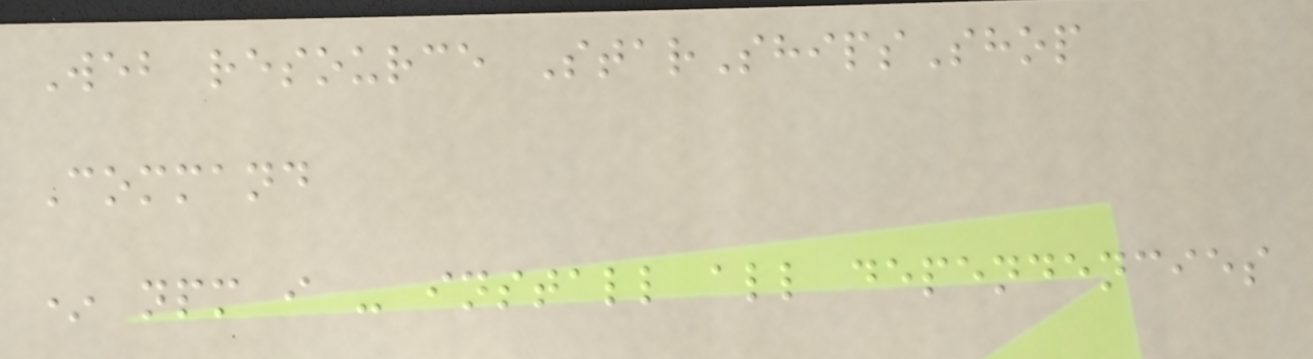Web resource StarShipsShop
Command
* npm i - install all dependencies
